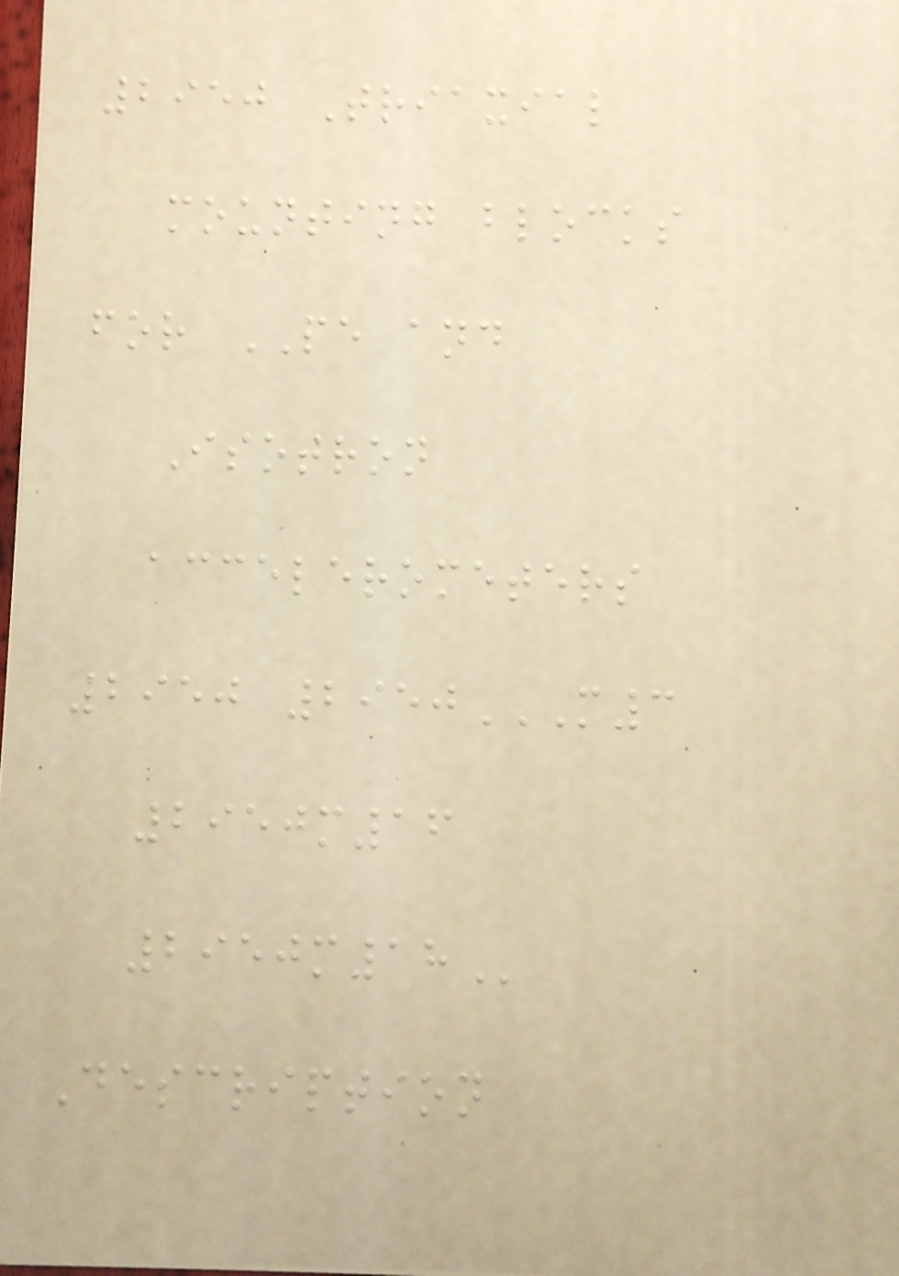2950 Triaxial
mounting blocks
for PE and
Isotron
accelerometers
2950 2950M3
2950M16
2950M18
Description
